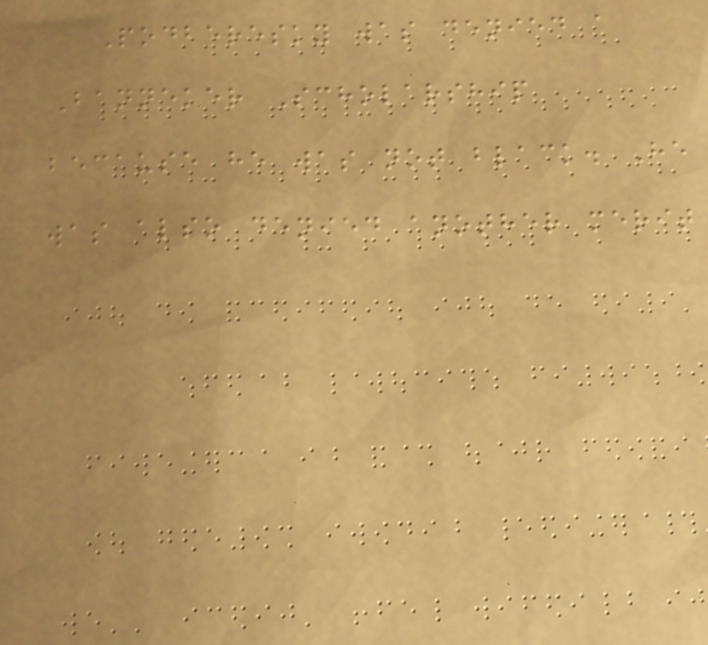Podberesky was denied a
Banneker Scholarship
because he was not black. He
was also denied another merit
